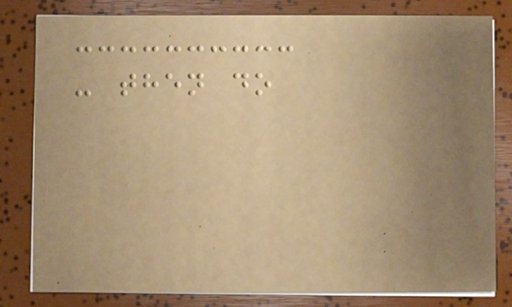- then do
